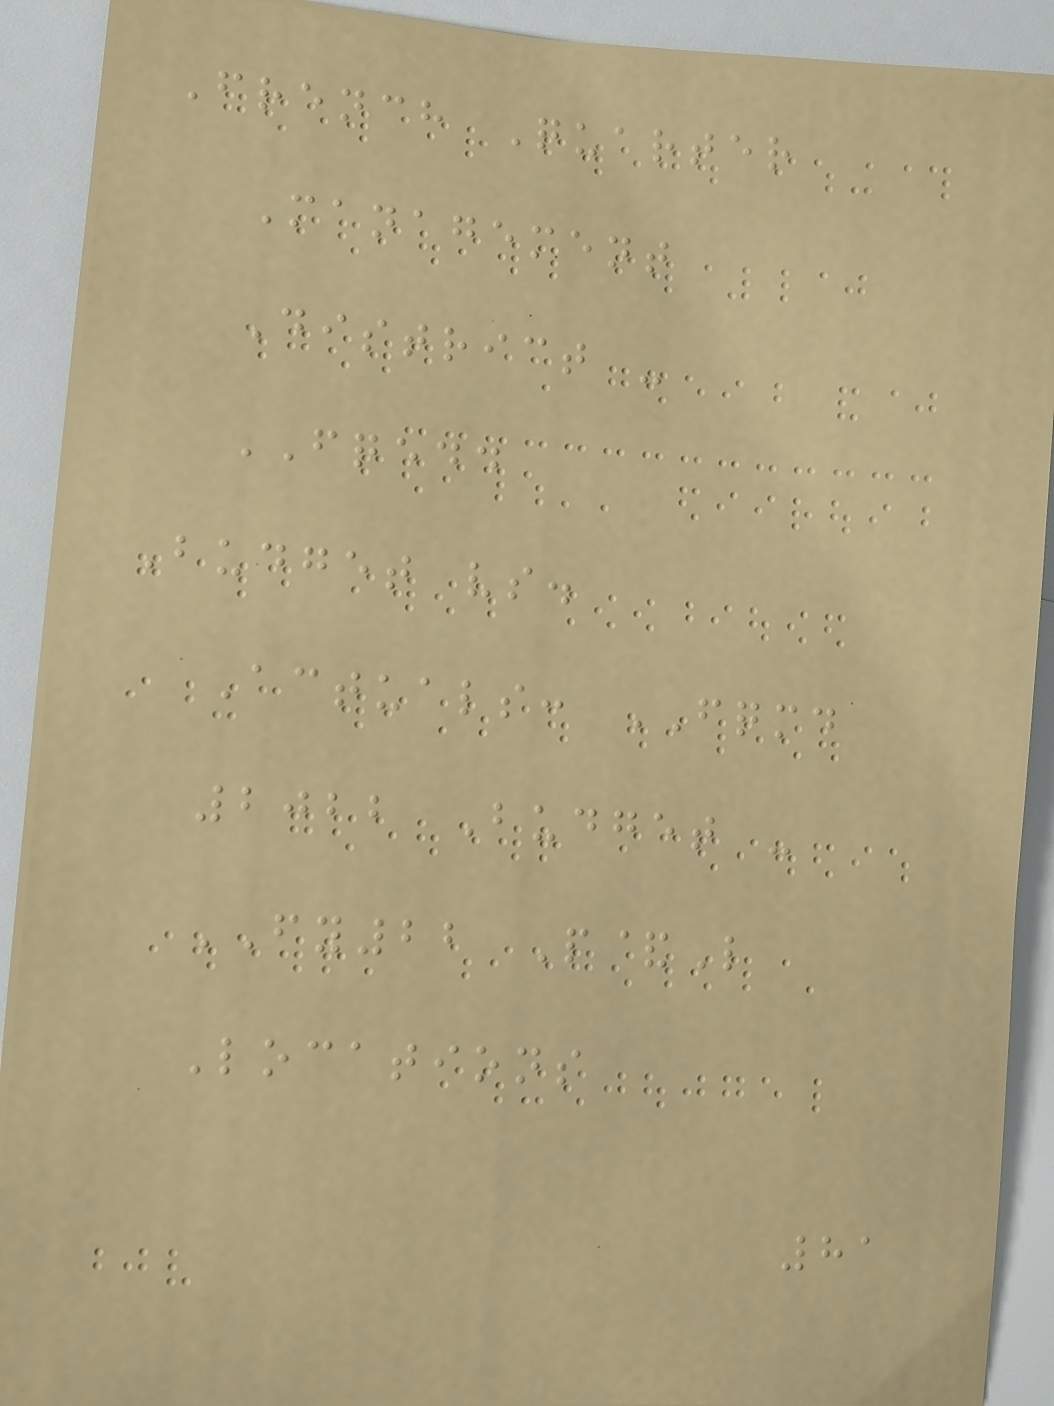French Quarter
Management
District -
FQEDD
Budget vs.
Actuals: FQMD
2022 Budget -
FY22 P&L
Locations
81
